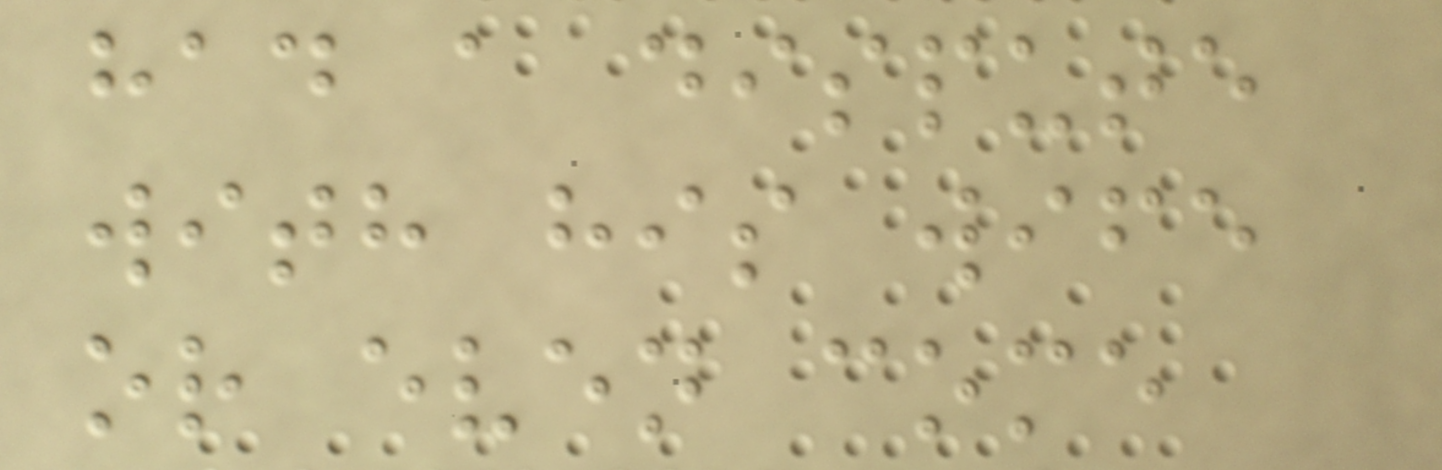had a dispute
with his wife
or even come
